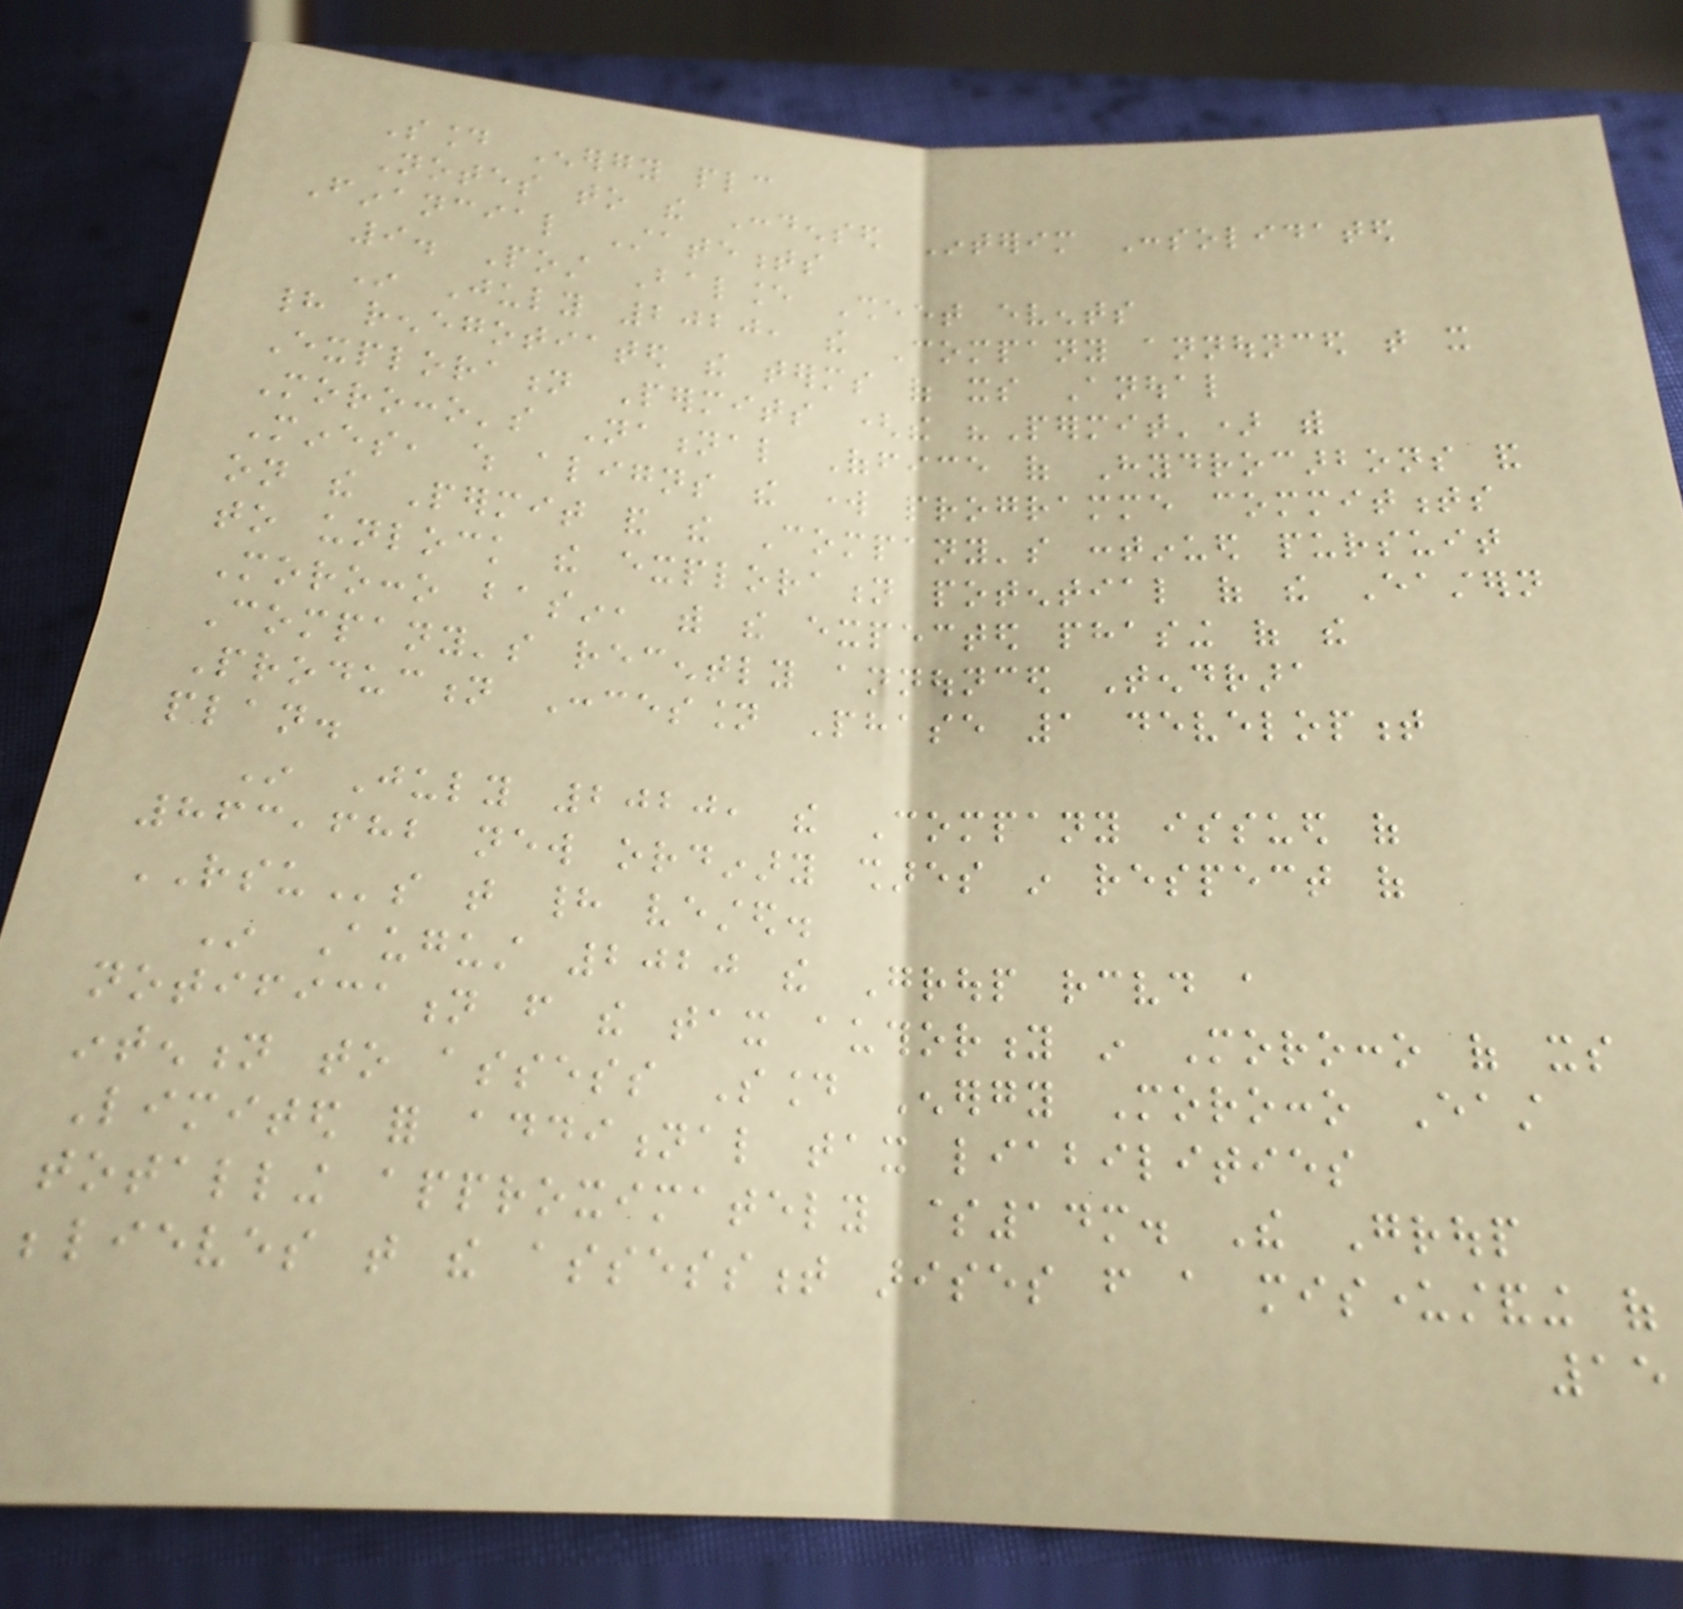Sound Energy plc
Notes to the Condensed Interim Consolidated
Financial Statements
9. Post Balance Sheet events
In July 2020, the Company announced that it
had renegotiated the terms of its Anoual
Exploration Permits (the "Permit') with
Morocco's National Office of Hydrocarbons and
Mines, which aligns the work programme commitments
on the Permit and the Company's continued pursuit
to unlock the exploration potential of the Eastern
Morocco basin, with the expected phasing of the
Company's recently announced Tendrara
Production Concession Phase 1 development
plan.
In July 2020, the Company issued of
863,682 new ordinary shares in respect of
RSUs that had vested.
In August 2020 the Group received a
notification from the tax authority in Morocco of its
intention to assess Sound Energy Morocco East
Limited for additional tax liabilities
totalling approximately $14m. The Group
believes that the assessment arises from a misunderstanding of
15
